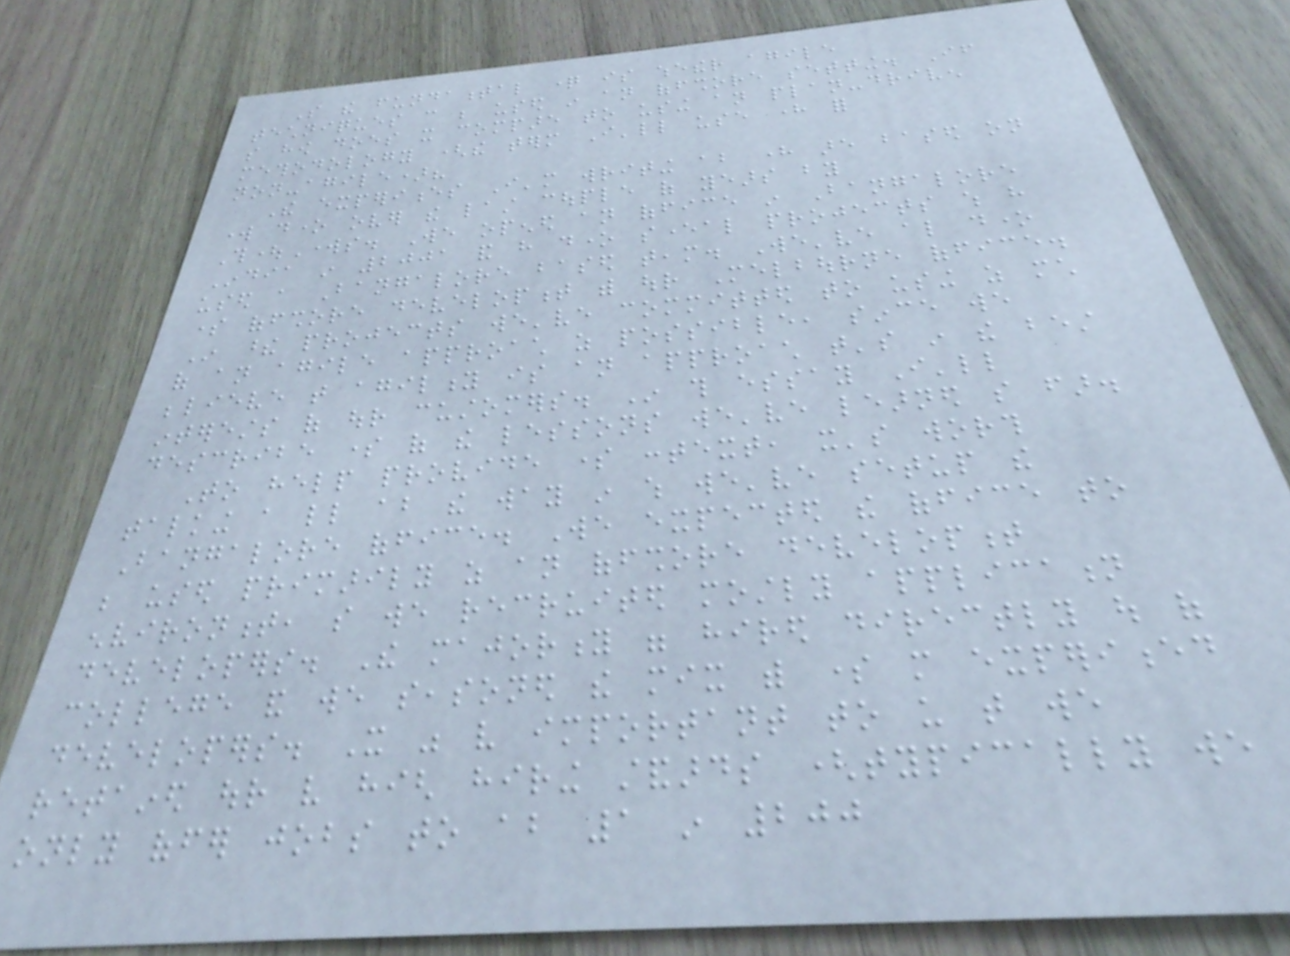So the fundamental question is whether agile
techniques can be used in an offshore setting. If
so how does it compare to using an plan-driven
methodology (the term I'll use here for
non-agile)?
The experiences I'm writing about here are based on
work done over the last couple of years by
ThoughtWorks. We opened an office in Bangalore
India in 2001 and have done several projects which have
used a Bangalore based team. We've also done
some offshore development with our Melbourne office.
In these projects we've committed to using as much
of an agile approach as possible, since we
believe that agility is an approach that's in the best
interests of our customers. In this essay I'll
describe some of the lessons we've learned so far.
To help provide some context, it's worth
talking a little about the way in which we've setup the
Bangalore office. We expected the office to
be used primarily as an offshore development
environment, so we recruited mostly application
developers. The majority were hired directly out of
college and we seasoned the mix with some more experienced
developers. It was very important to us that we
retained our very high hiring standards (typically we
only offer jobs to about 1 in 200
